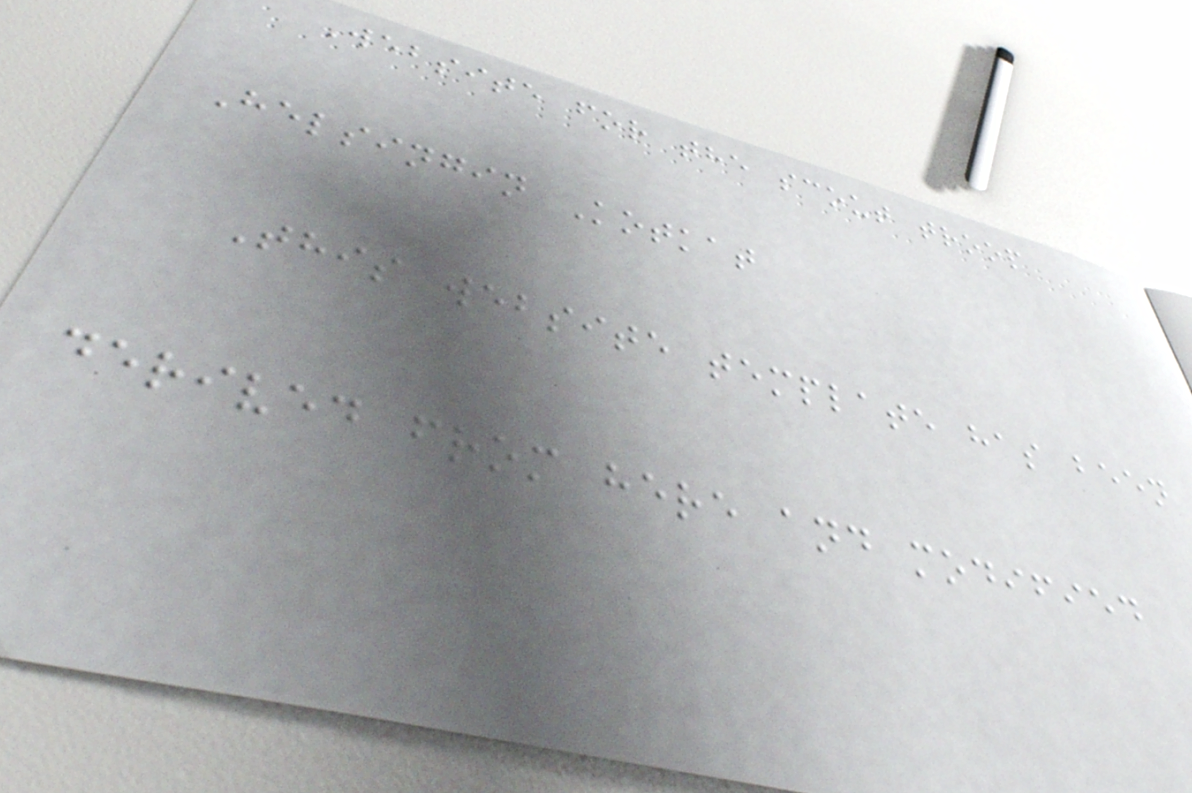Website for the scout troop
Helsingin Kotkat
This website template has been
derived from here and modified
